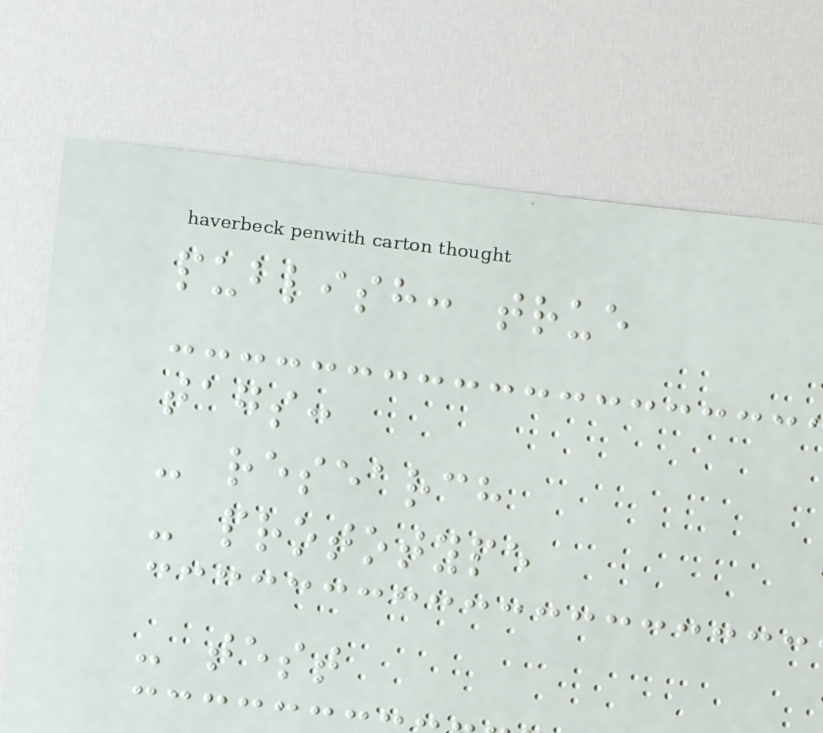publish: true
tags:
- research
- prototype
- test
